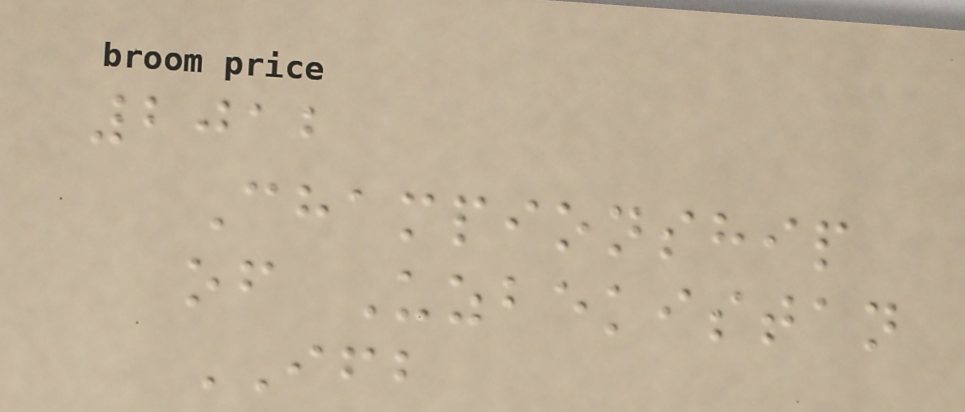2012
Championship
of Uzbekistan
IFB
